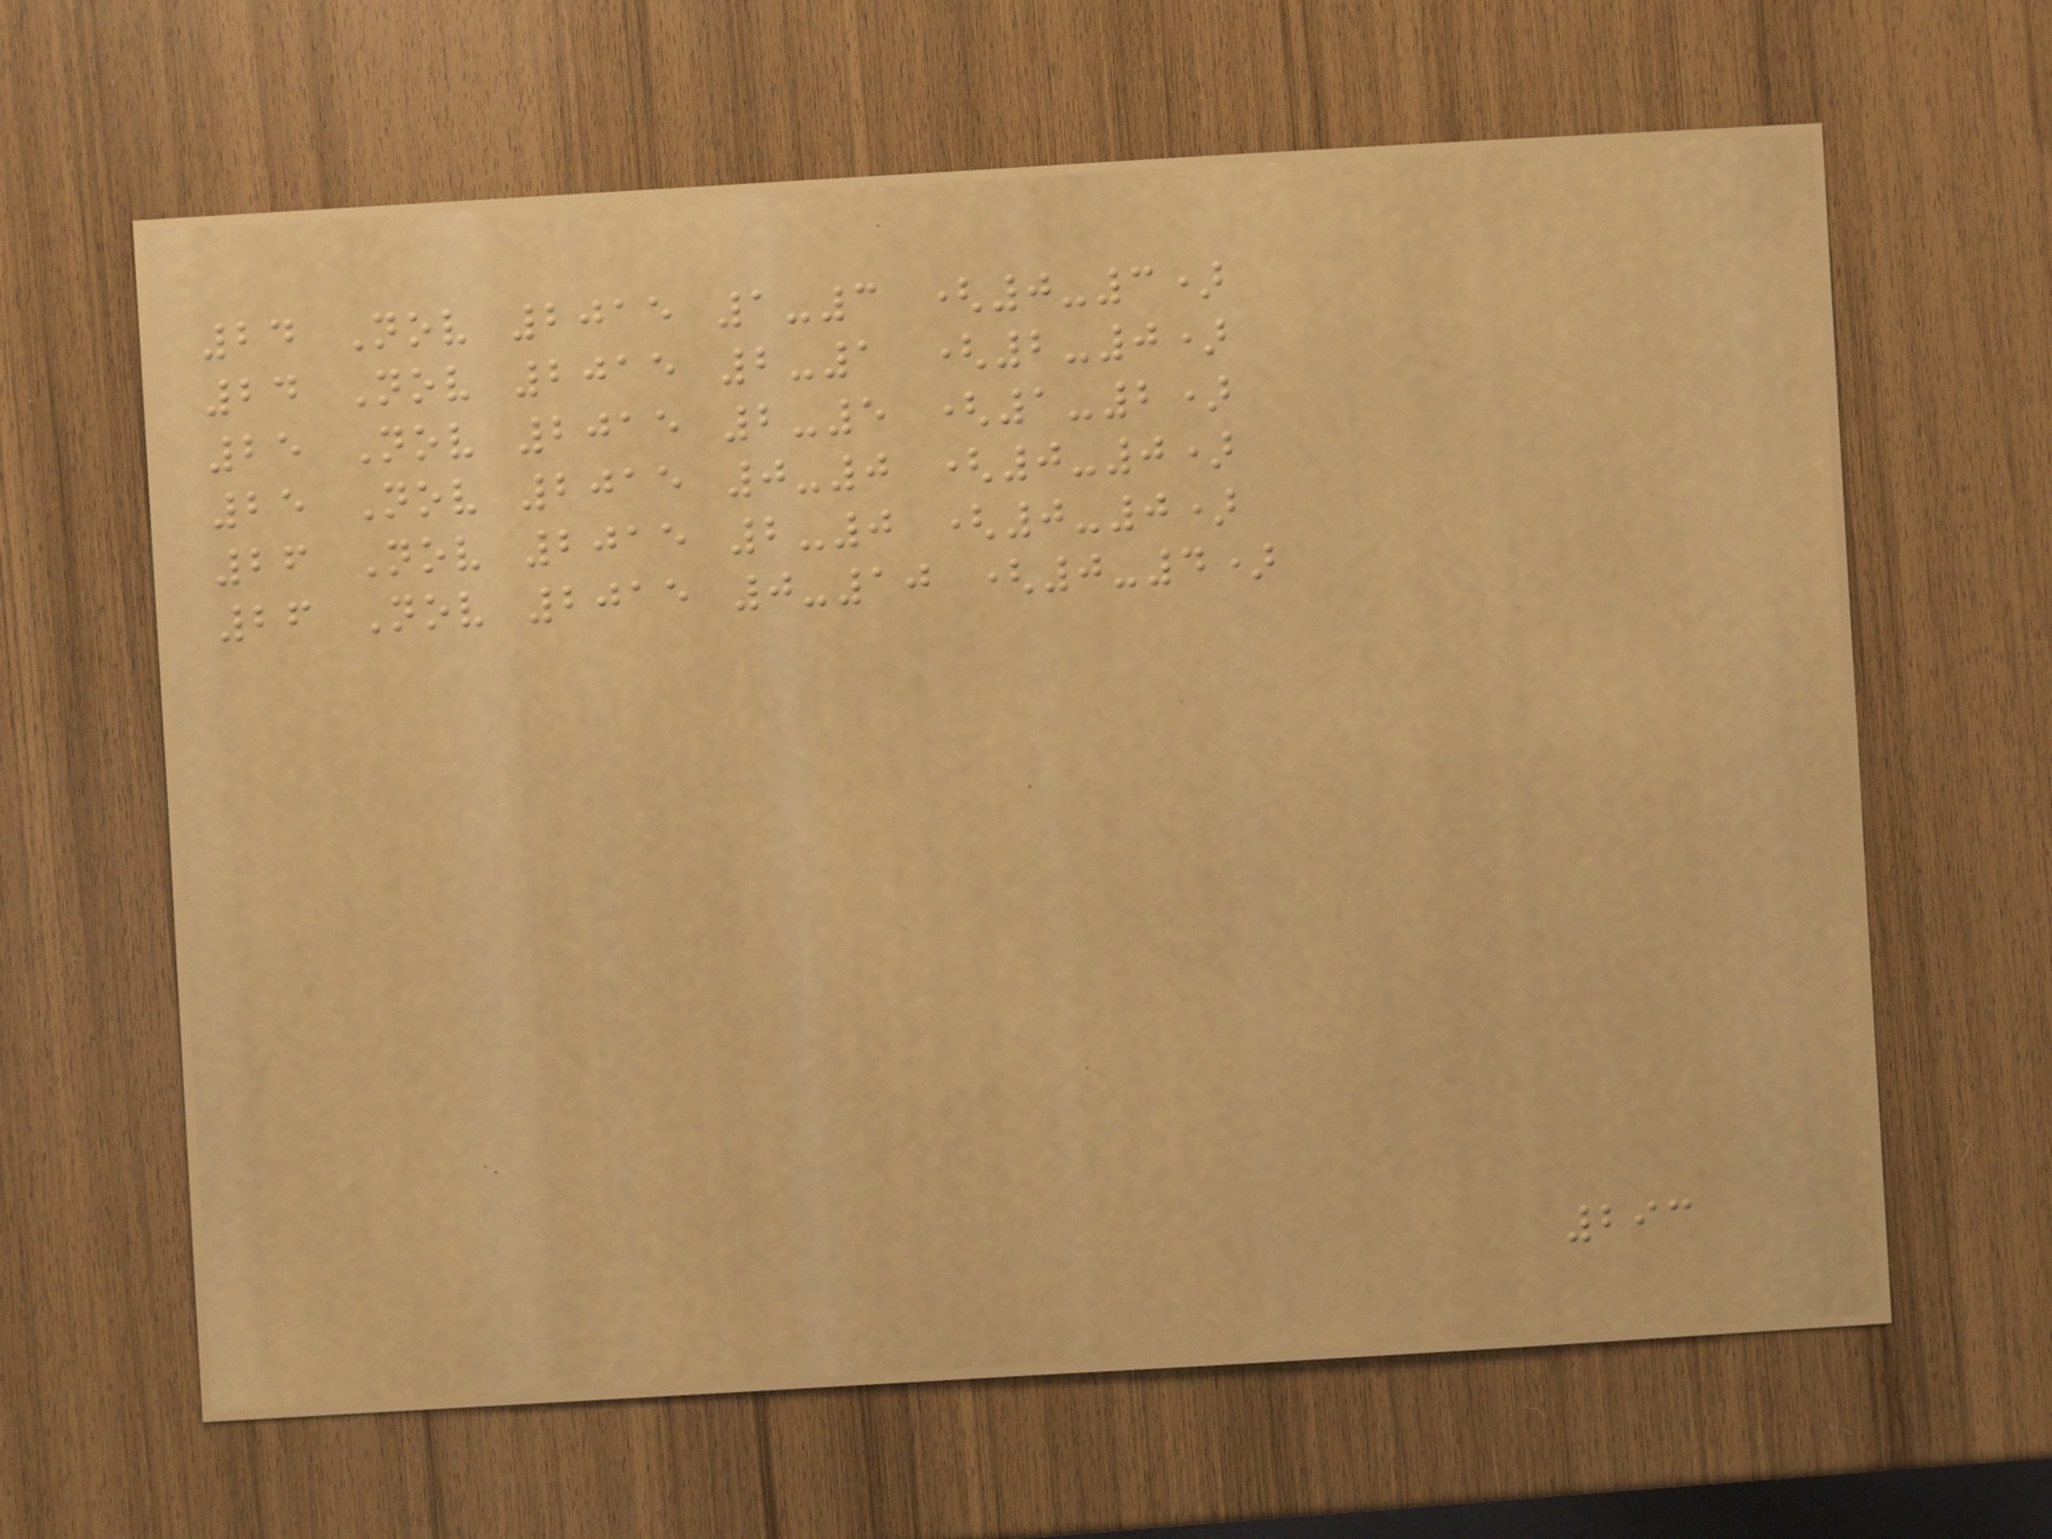24 Nov 2015 1-3 (0-3)
24 Nov 2015 2-1 (2-0)
25 Nov 2015 2-5 (1-2)
25 Nov 2015 0-0 (0-0)
26 Nov 2015 2-0 (0-0)
26 Nov 2015 0-10 (0-4)
293
